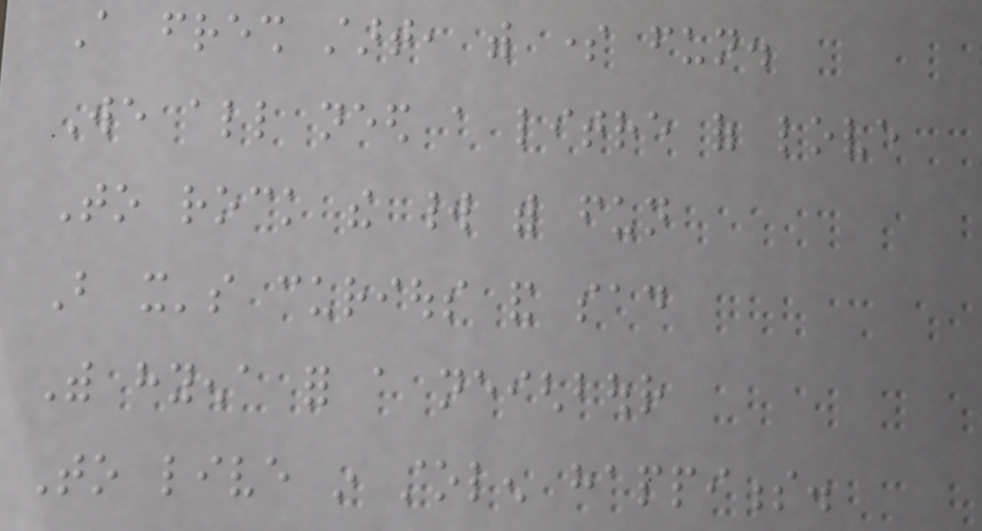A fresh start, with some fun.
We all need a litre of love
To rock the world with fun
But it's curious and sad
With hyena for a neighbour
To live in stolen happiness.
